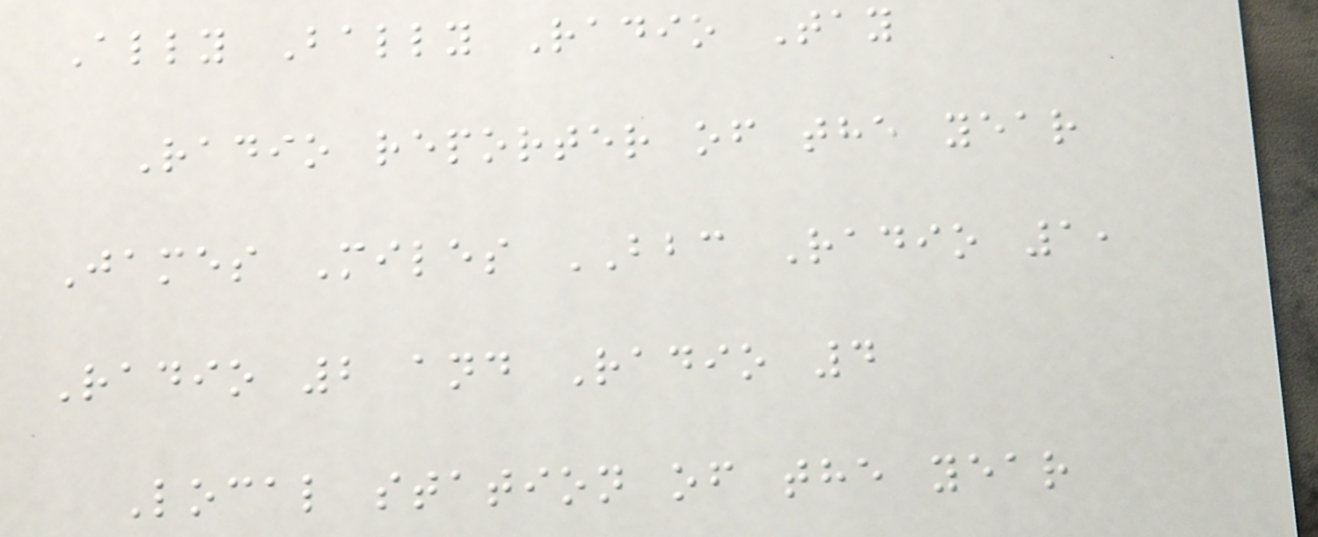Ally Bally Radio Tay
Radio reporter of the year
James Miles BBC Radio 1,
Radio 2 and Radio 4
Local station of the year
